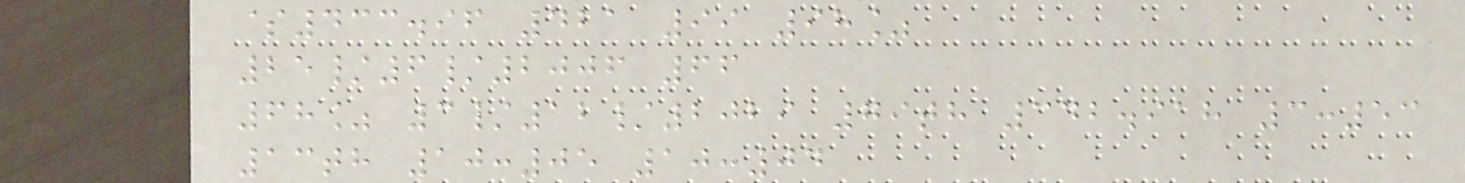$433.96 421 99 98%
25/6/2006 66
68% 3/12/2029 79th 342.918 3:53
13th 10:05 10:04
